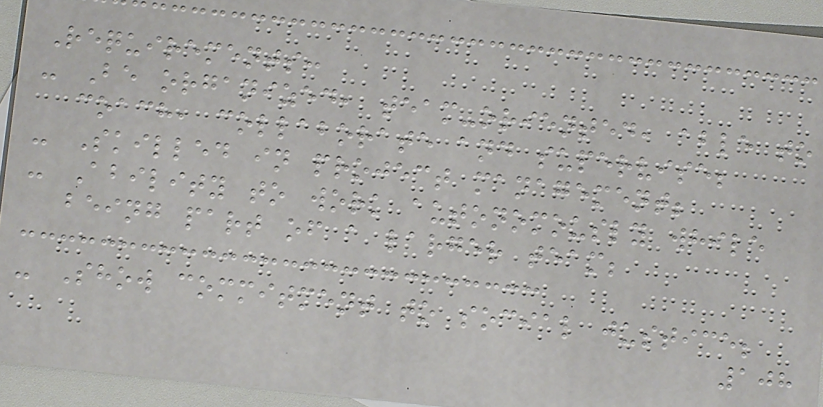Requirements:
- Be organized, team-oriented, able to
coach, collaborate and supervise;
- Skilled in project management;
- Ability to work autonomously while
being part of a larger team;
- Show commitment to social justice;
108
